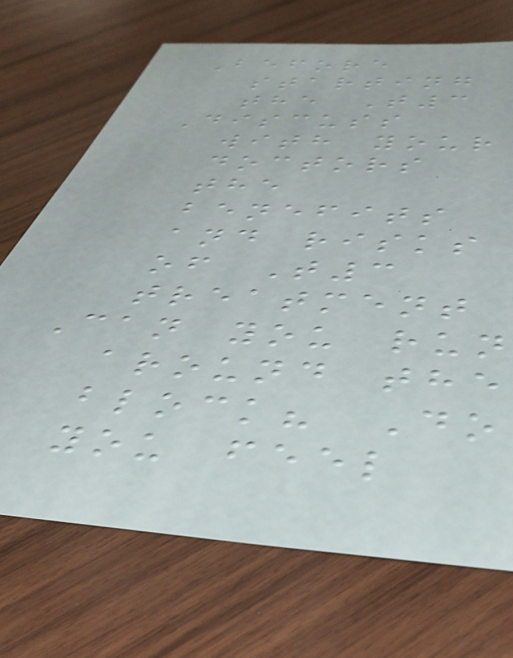Before
starting
the T3
Discuss
with your
doctors
the
benefits
and risks
of T3
treatment
Can you run
around the
block? Do
you feel
